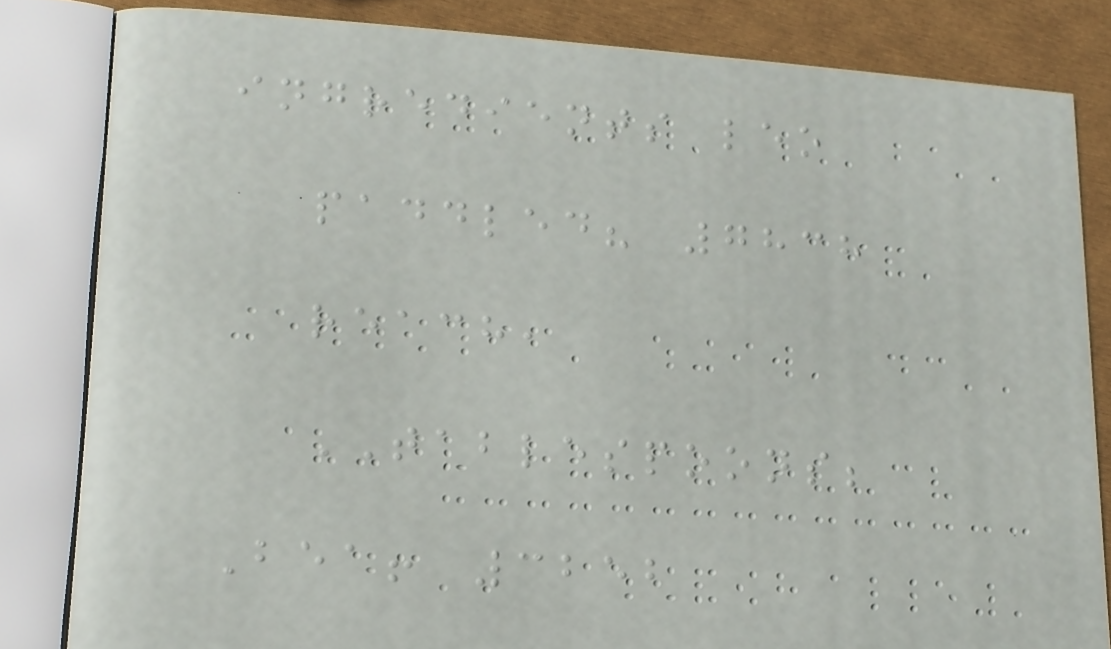ingredients leo
paddled? 7838
reach,
TABLESPOONS;
Bea! 3252
